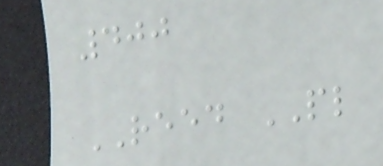400
REED PL
